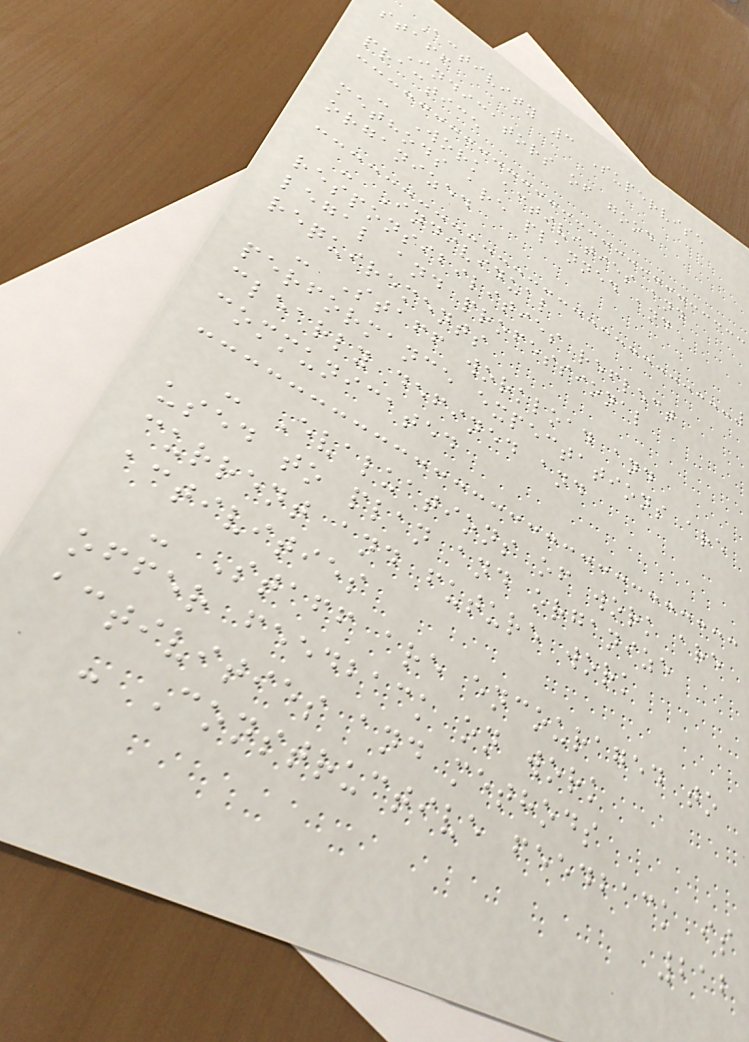Activity 3 Supervise
staff
Indicators of good
practice
- Work activities and
methods are planned and
organized
- Individual
responsibilities reflect
legal and professional
requirements
- Staff workload and
performance expectations are
clearly defined and
communicated
- Evaluations of work are
used to plan and organize
current and future work
activities
- Staff are encouraged to
offer feedback on work
activities and methods
- Constructive feedback is
212
